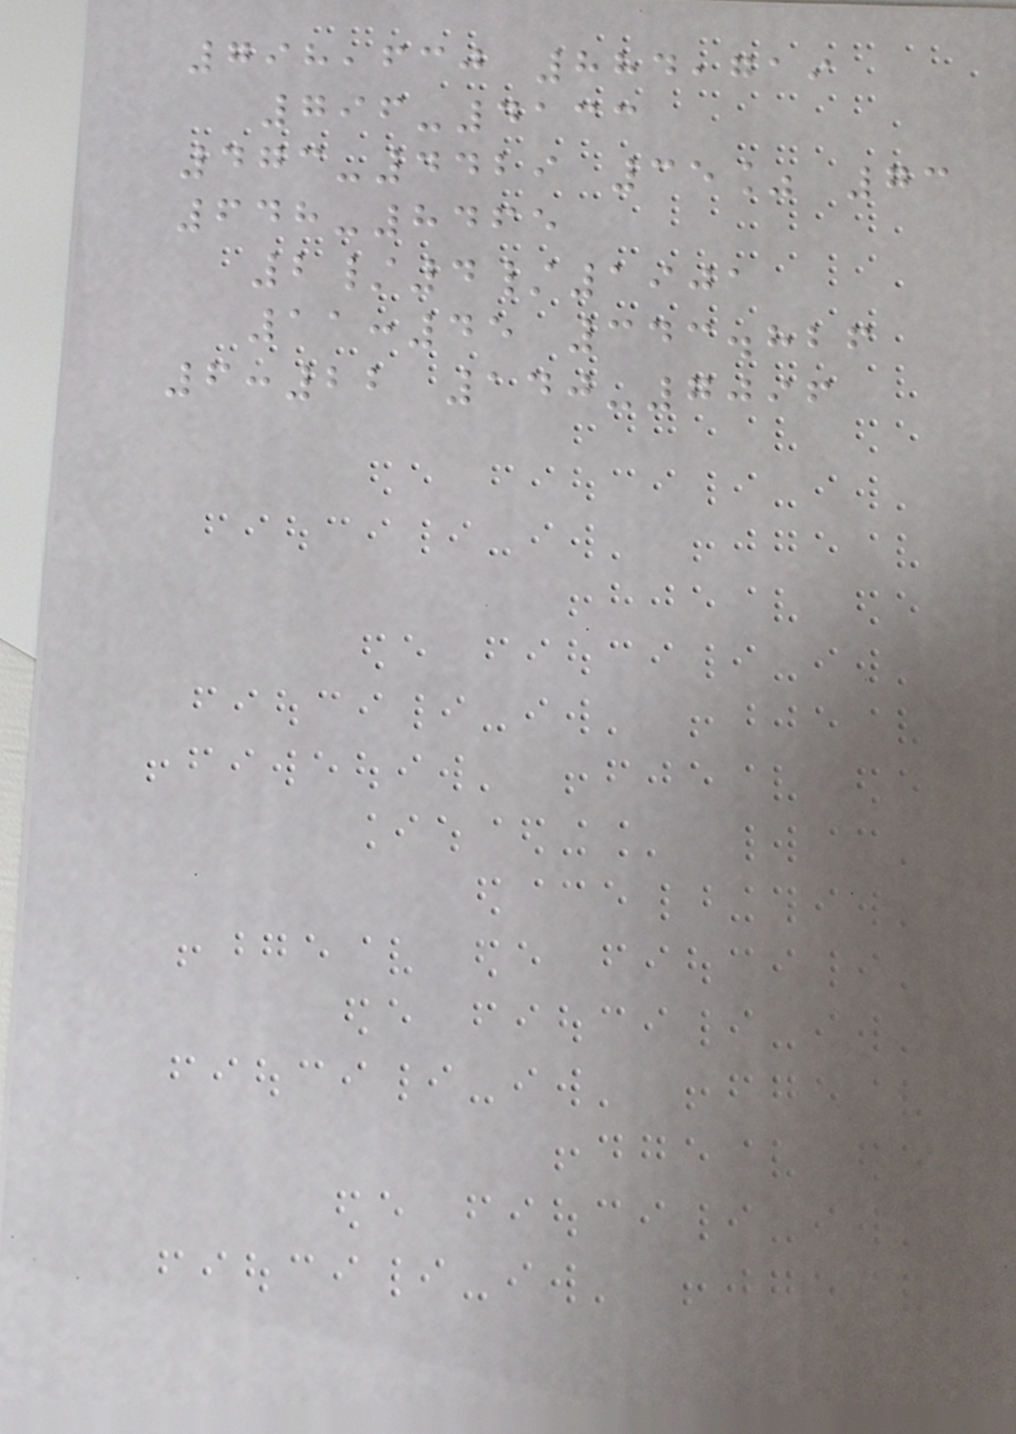798,630 884,719
796-4133
473-4429 35% 73
648-8465
2/4/1901
11:45 343.826
6:22 140-7096
